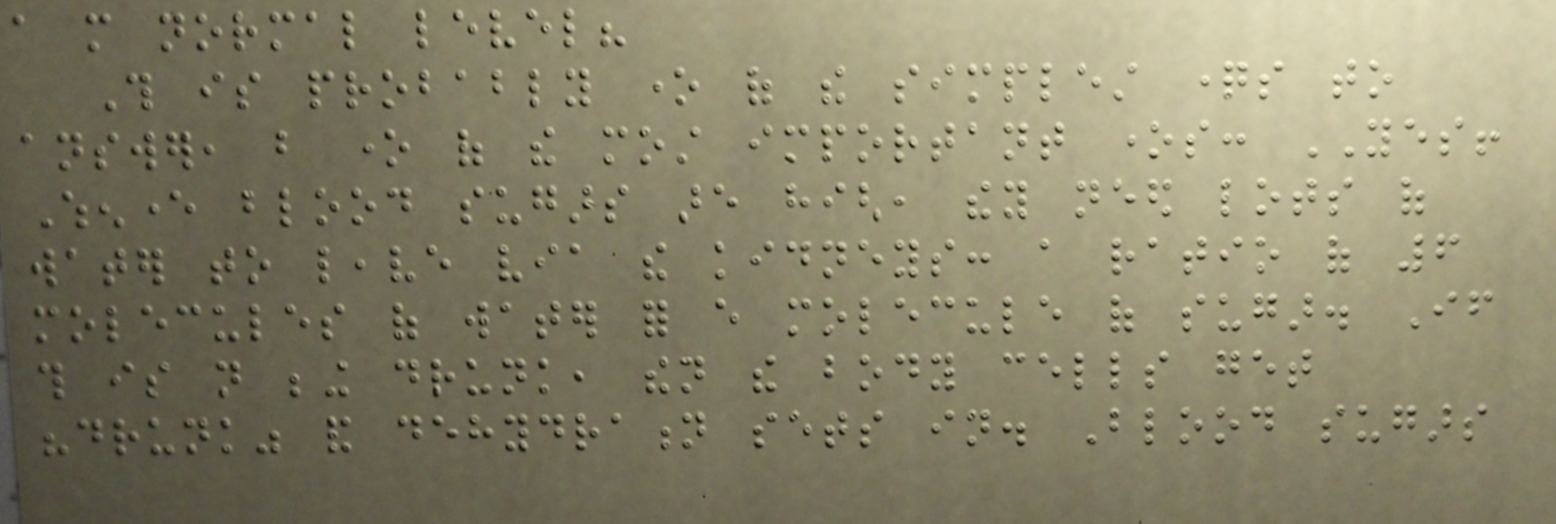a more normal level?
This is probably one of the simplest questions to
answer, but one of the most important ones: YES!
Whenever blood sugars are high, they need lots of
water to leave via the kidneys: a ratio of 6
molecules of water for every molecule of sugar. If
this is not being drunk, then the body cells get
"drunk" and dehydration sets in. Blood sugars
